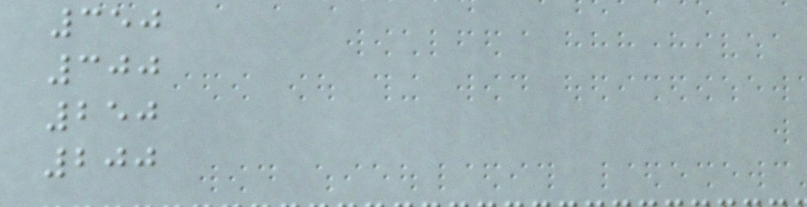350
300
250
200
